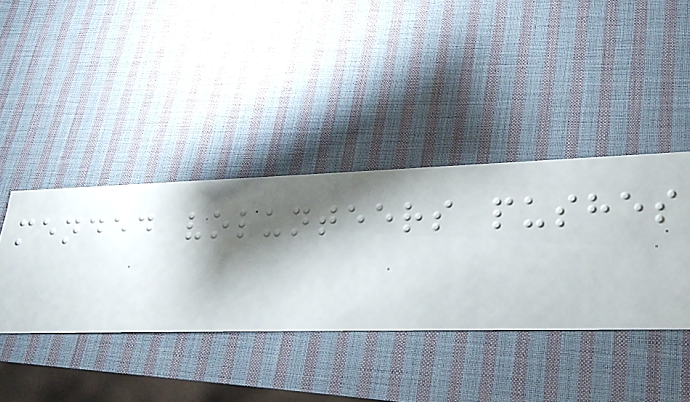mended volunteers pushes
